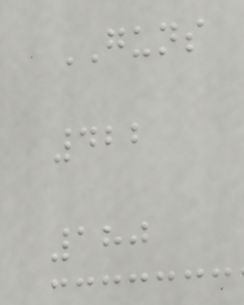GUNS
422
180
